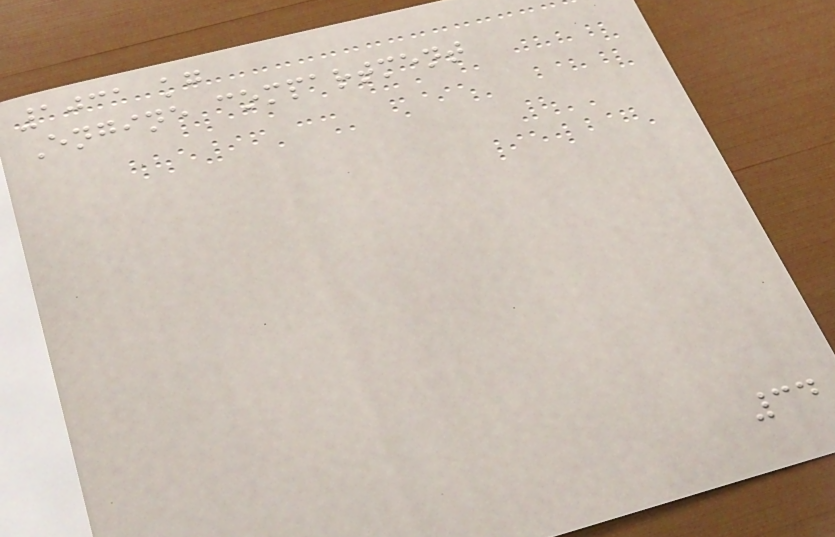1031 kg
Engine compartment
34
